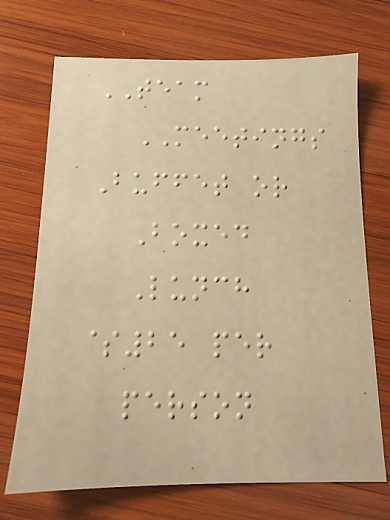TEAM
MEETINGS
Buffet or
Boxed
Lunch
$25 per
person
